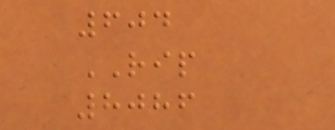604
RIP
8086
